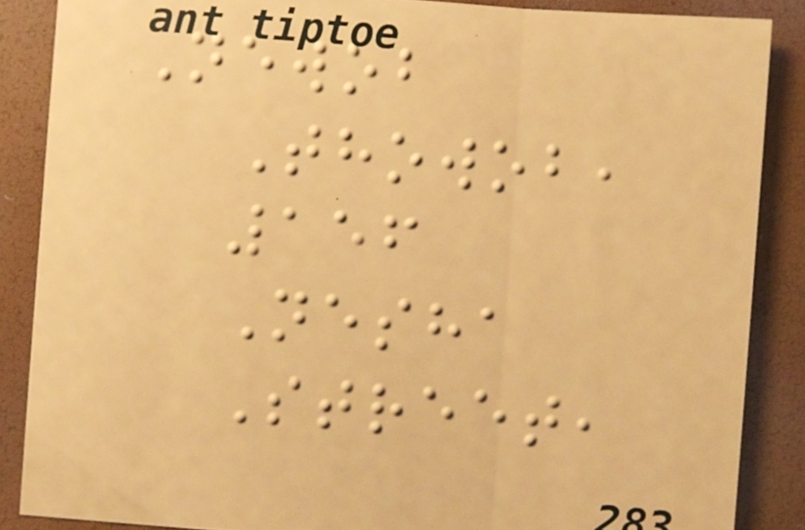Newob
Thowob,
156
Nesha
Street,
